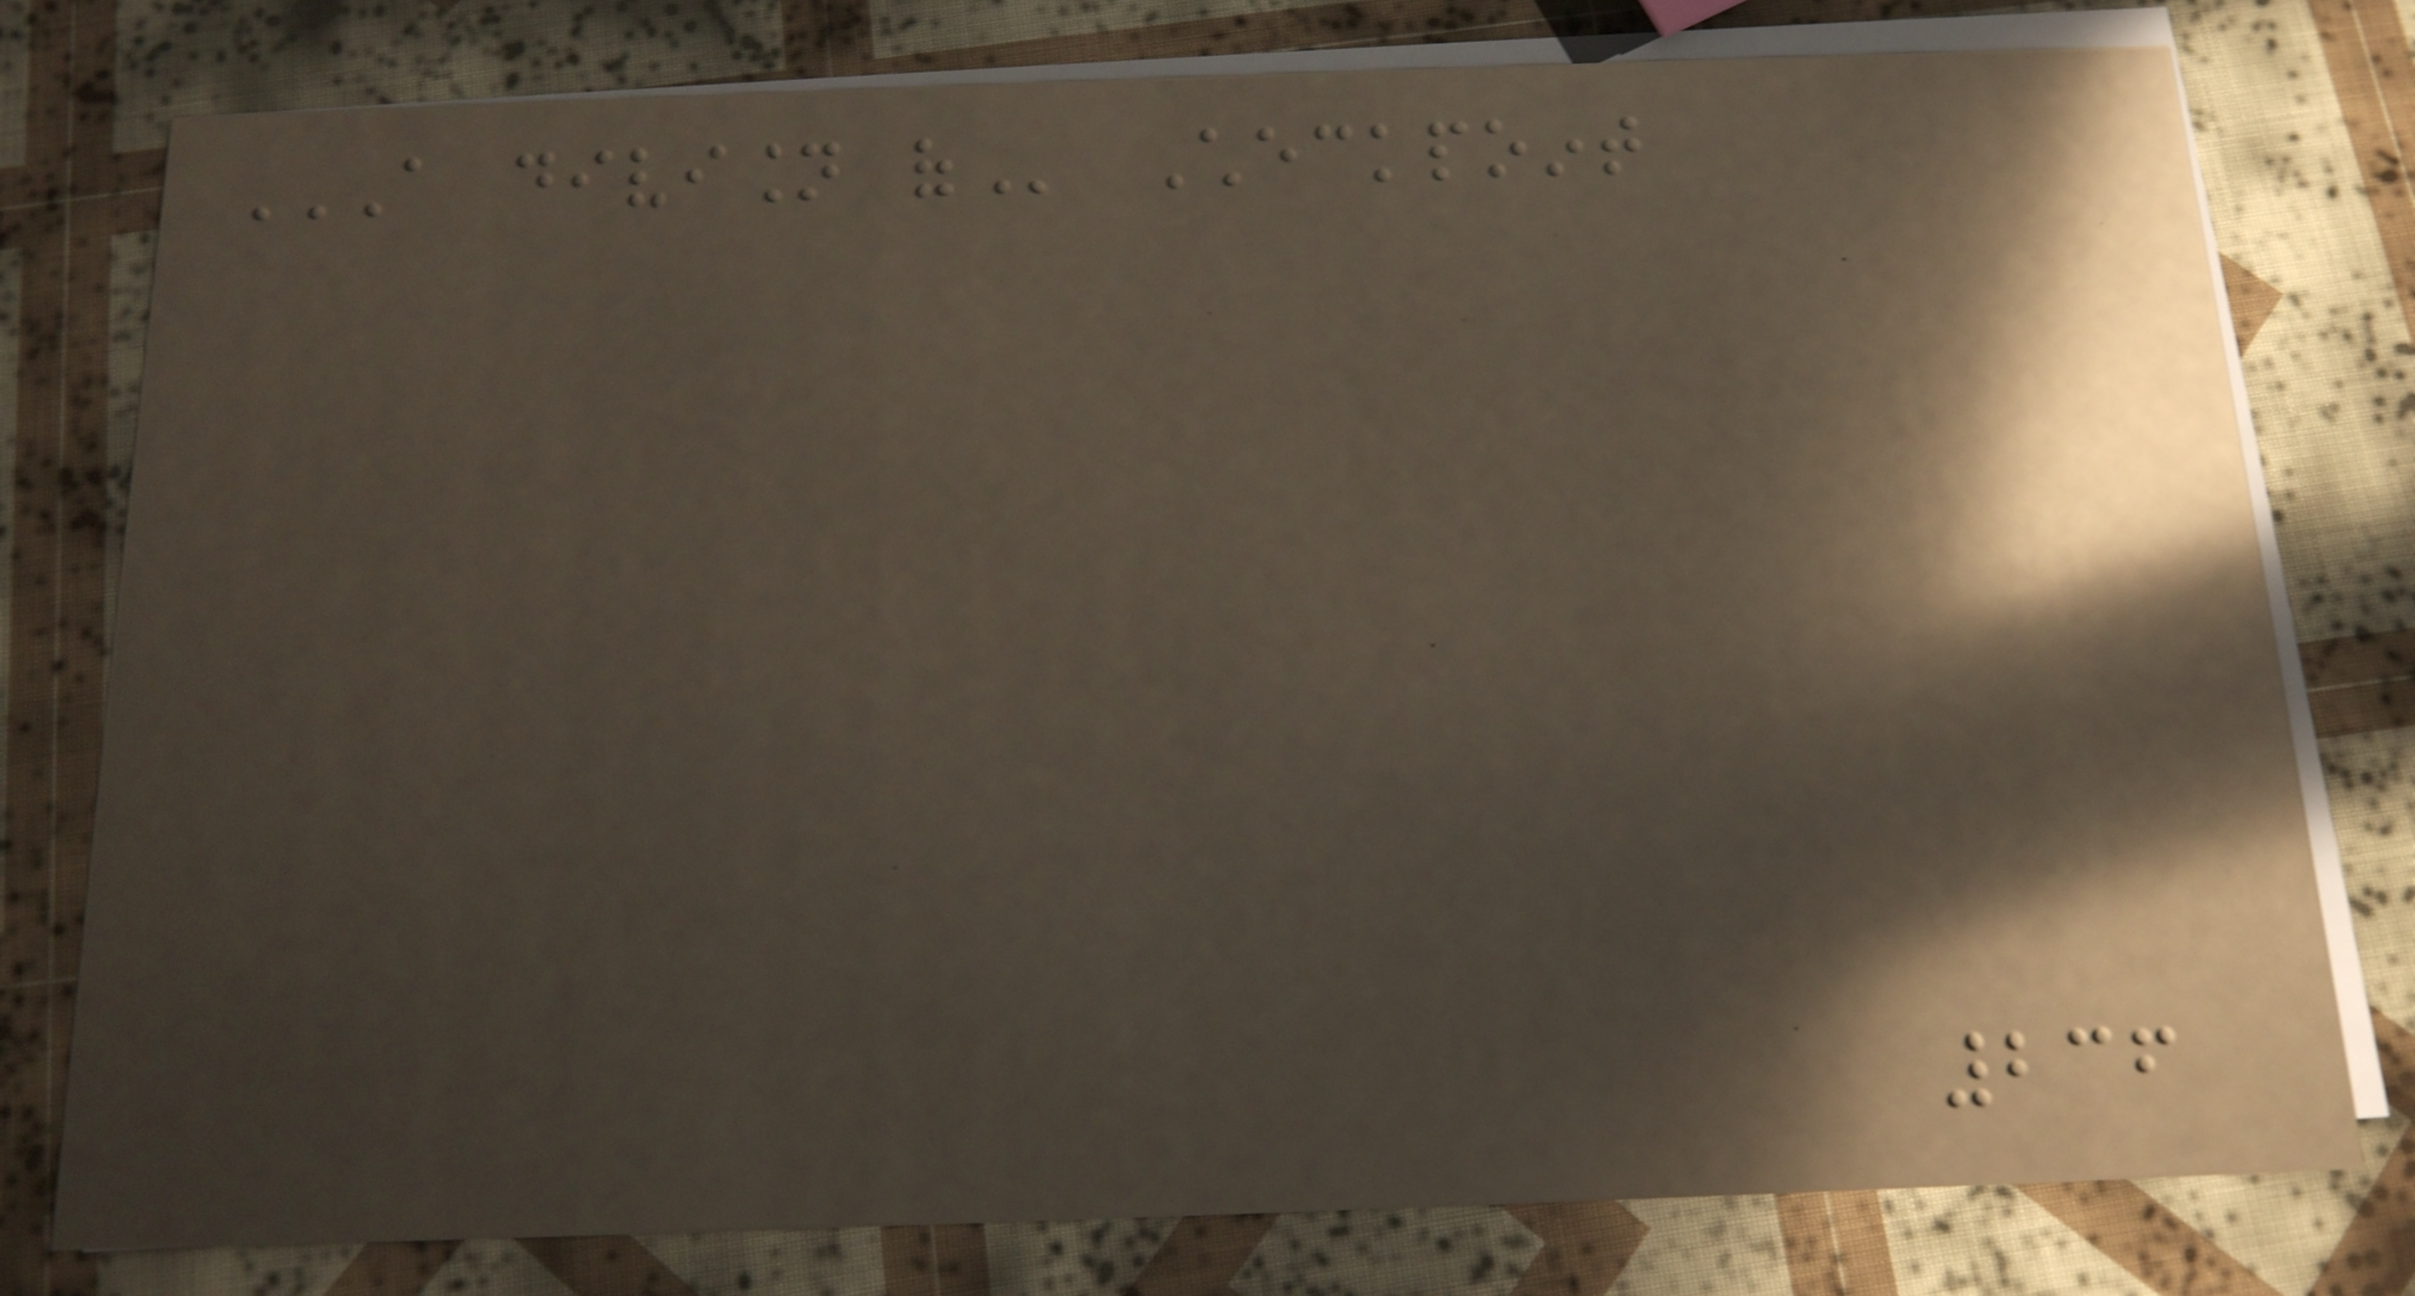A DIVISION OF Checkpoint
236
